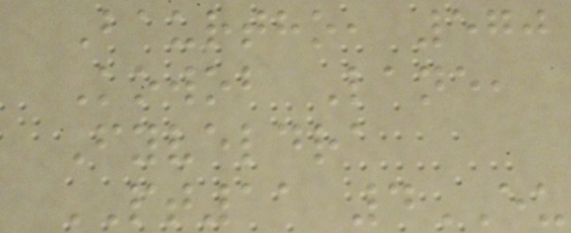Baurtho, 570
Kowob Lane,
Fyveldra
PT11 4EU
